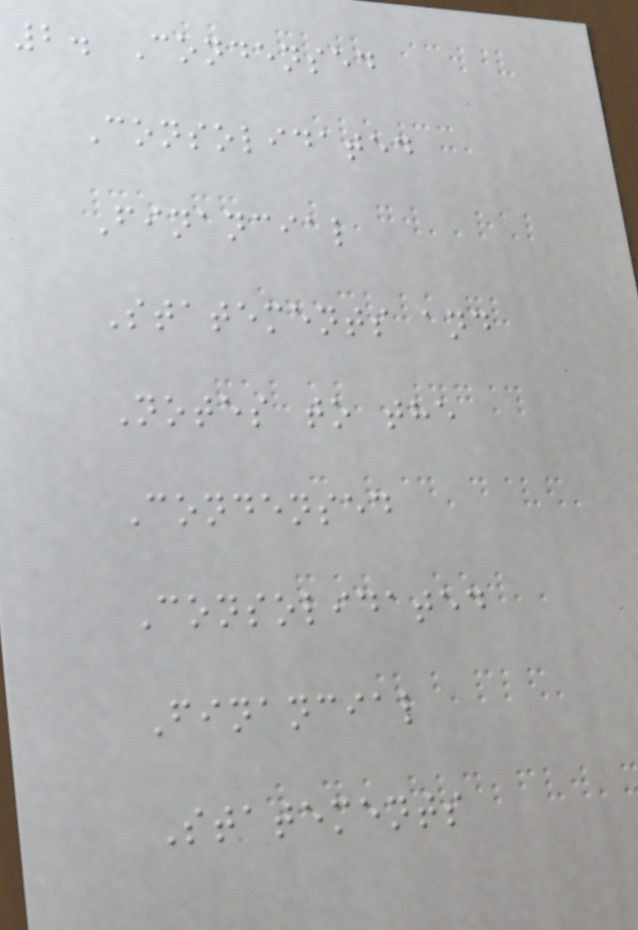2. Condensed
Consolidated
Financial
Statements and
Notes to the
Condensed
Consolidated
Financial
Statements
